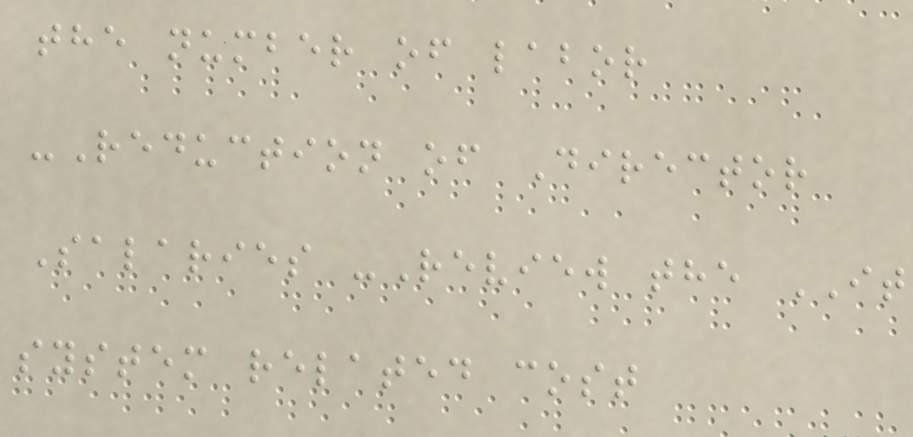the number of labor
-Reduction of Director
Salaries -Review the IT
system related cost
